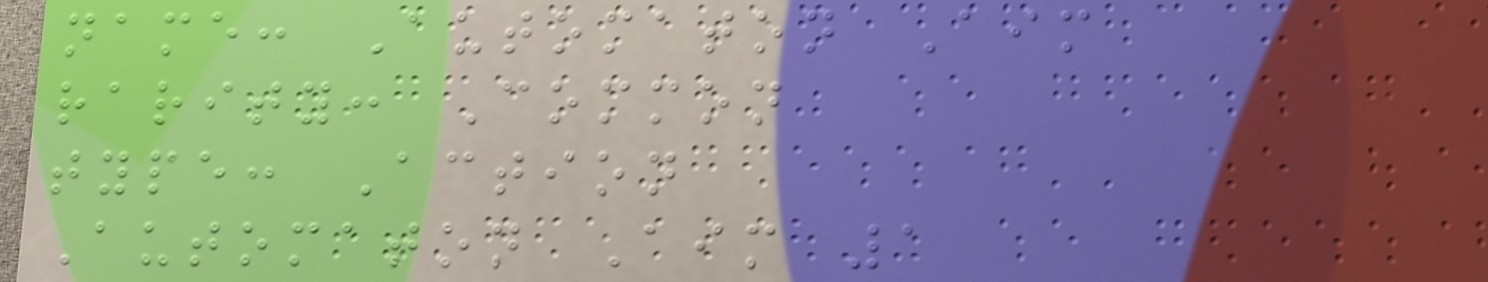name: Automaton Aim
rarity: Common
type: Action
Automaton Aim 1
